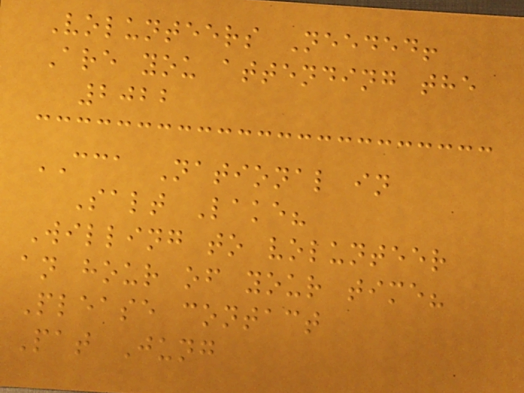Volunteers Needed!
Are you attending the
2022
CCA National in
Salt Lake?
Willing to volunteer
an hour of your time?
Please contact
Pat Jung
